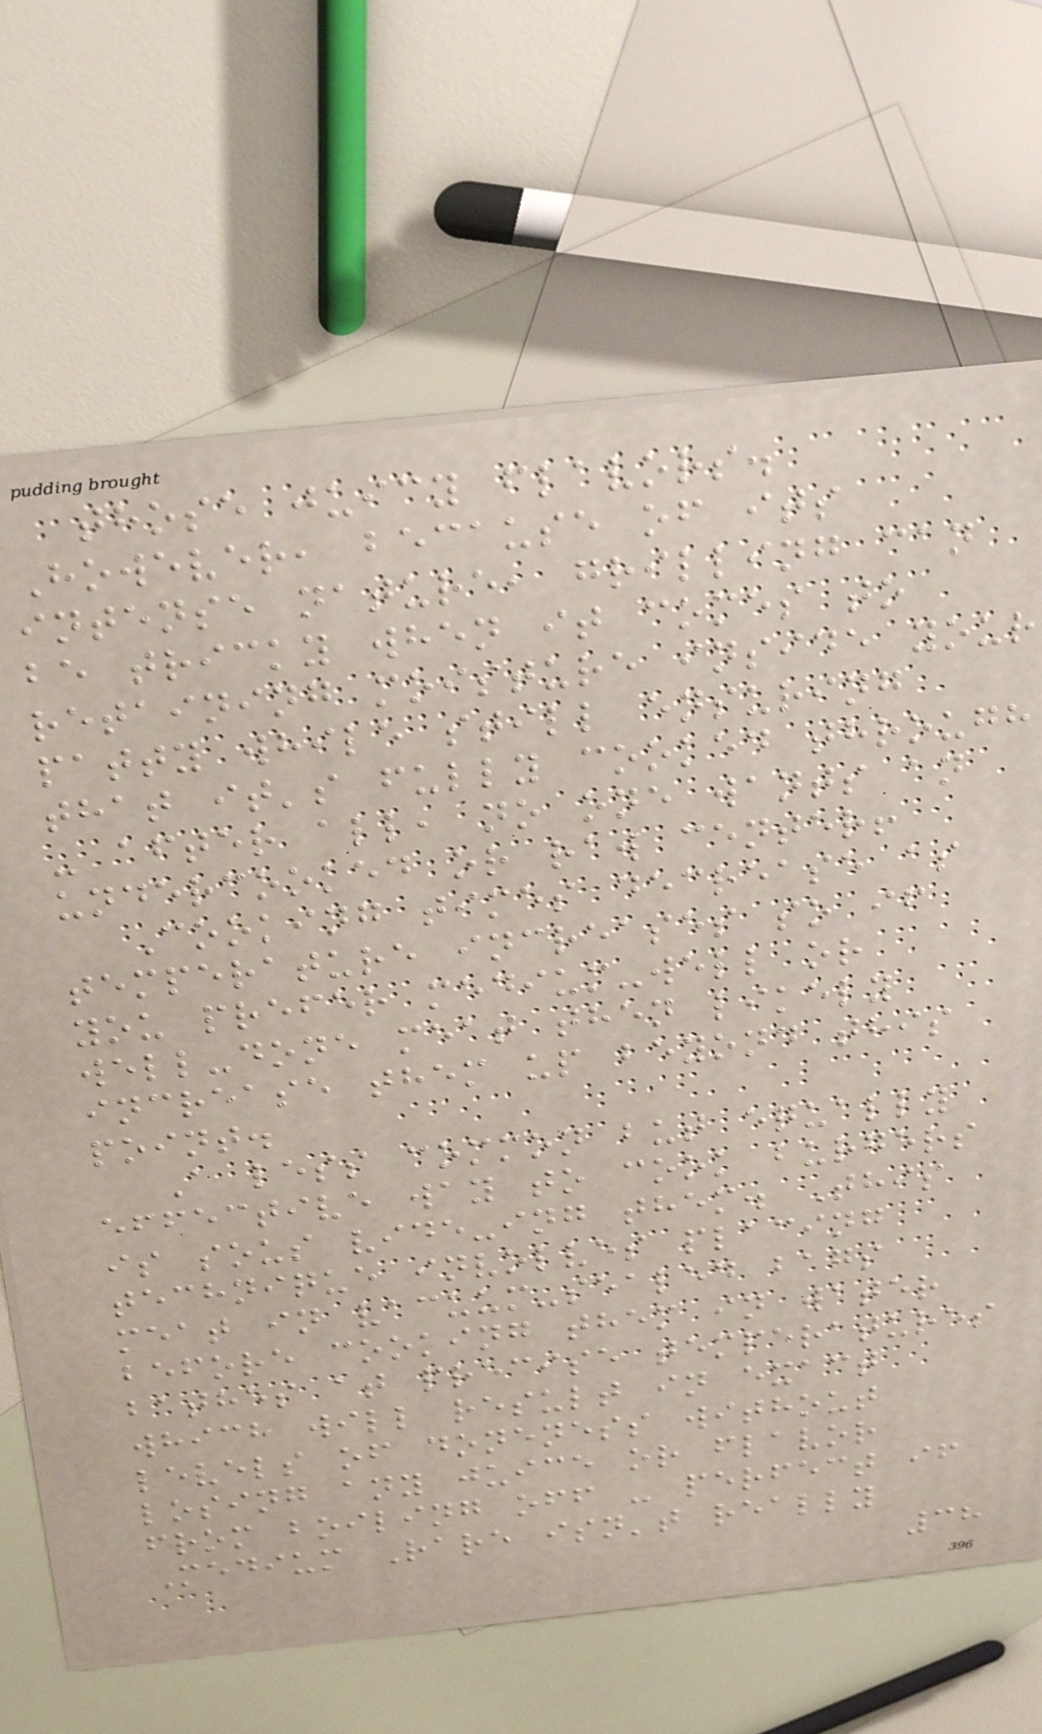those juicy flavors.
However, because of its
intense nature, grilling can
be tricky when it comes to
retaining moisture inside your
patty while still ensuring
that it's fully cooked through
- after all, no one wants an
undercooked or raw center!
Cooking times decrease as
temperature increases so if
you prefer medium-well or
well-done meat then likely
increase them up beyond this
point.
A less common but equally
effective way to cook burgers
is sous vide-ing them. This
technique involves placing
meat in vacuum-sealed bags
before cooking them in water
bathes at precise temperatures
which will result in exact
levels of doneness without
losing any juice or flavor
from boiling off - perfect if
Medium Rare isn't really
38
